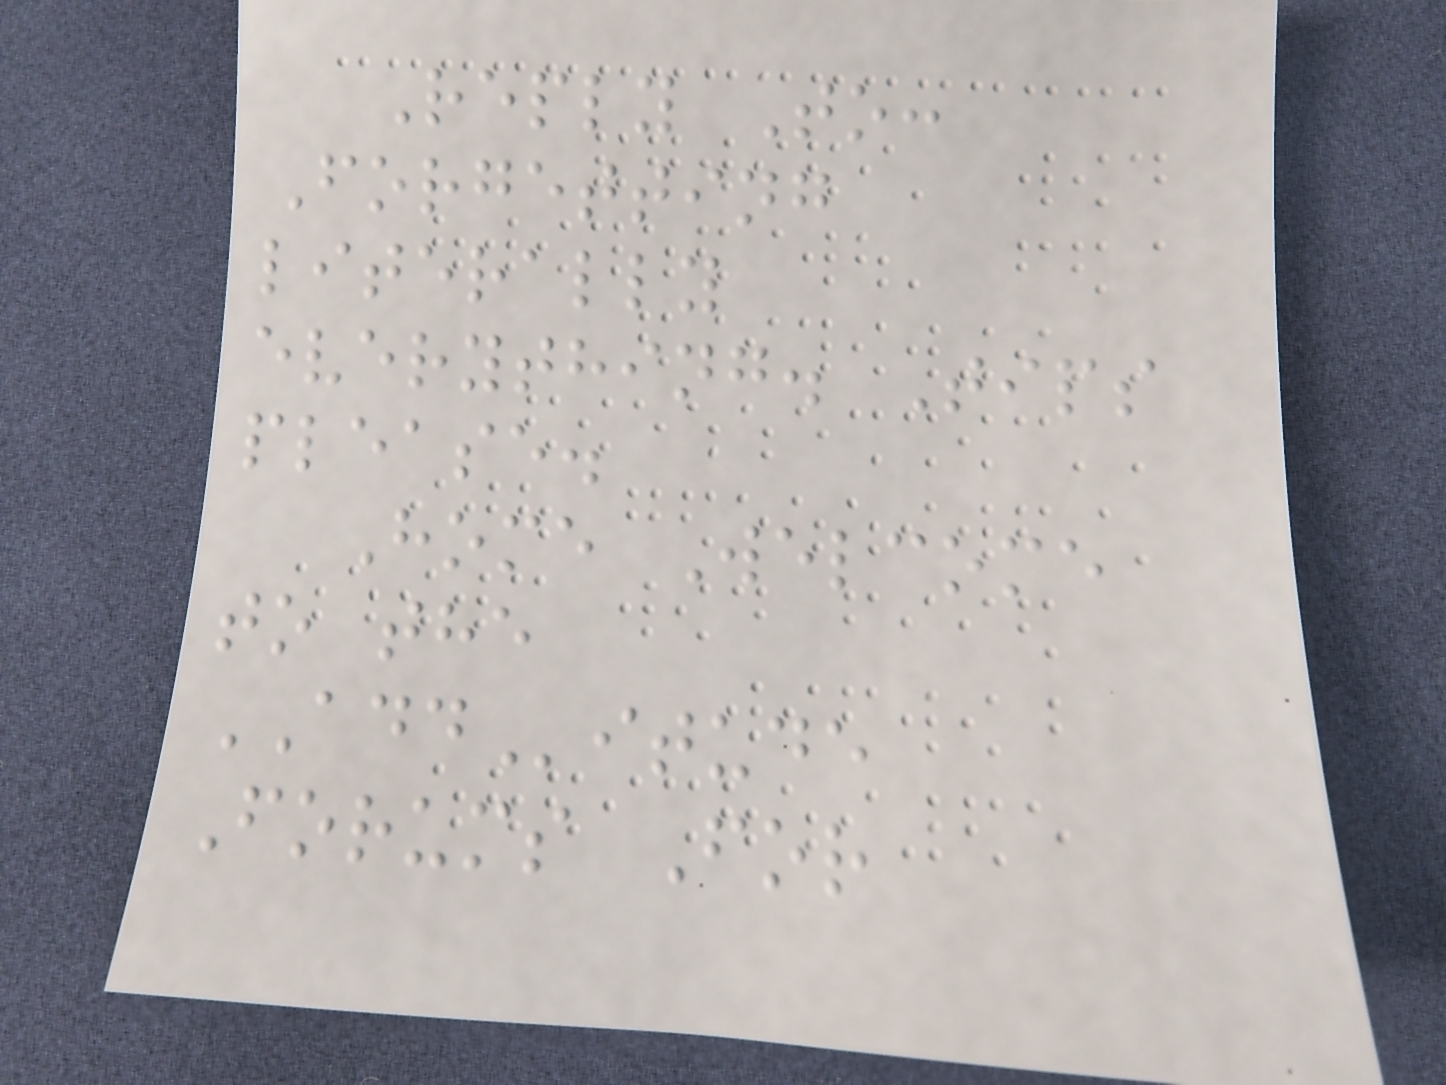Reply To:
Forgetting
literally
everything. Tips
please.
Home Welcome
to the
ADDitude
Forums For
